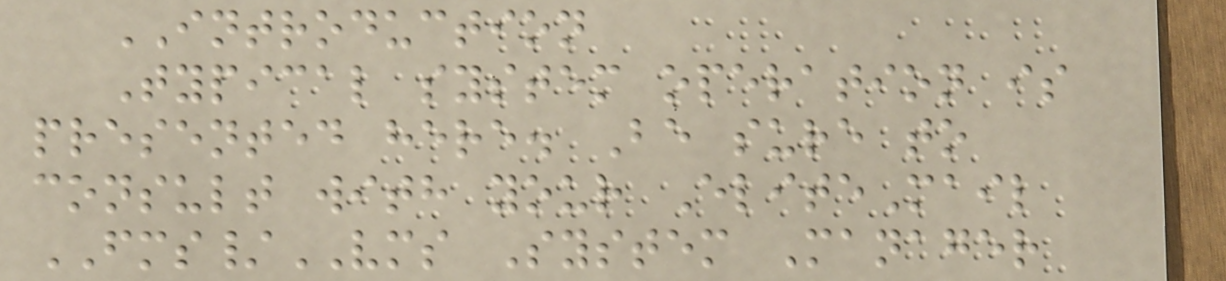INTRODUCTION
Typical system operation is
presented here. Be sure to
consult with your EliteMail
FMS/VMS System Manager
